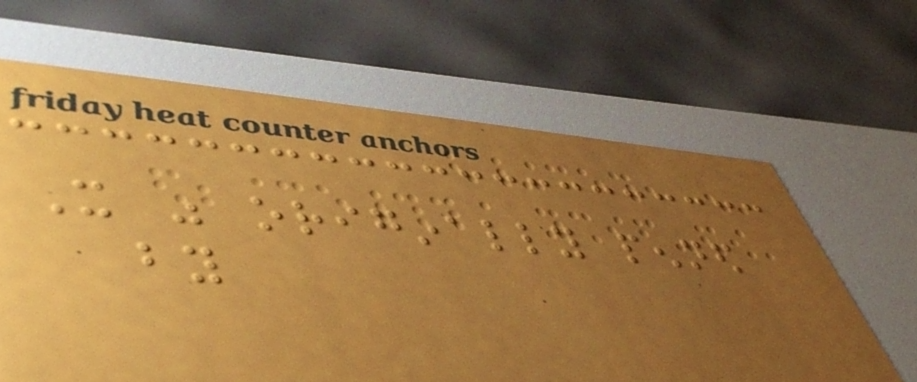It was originally penned
by
